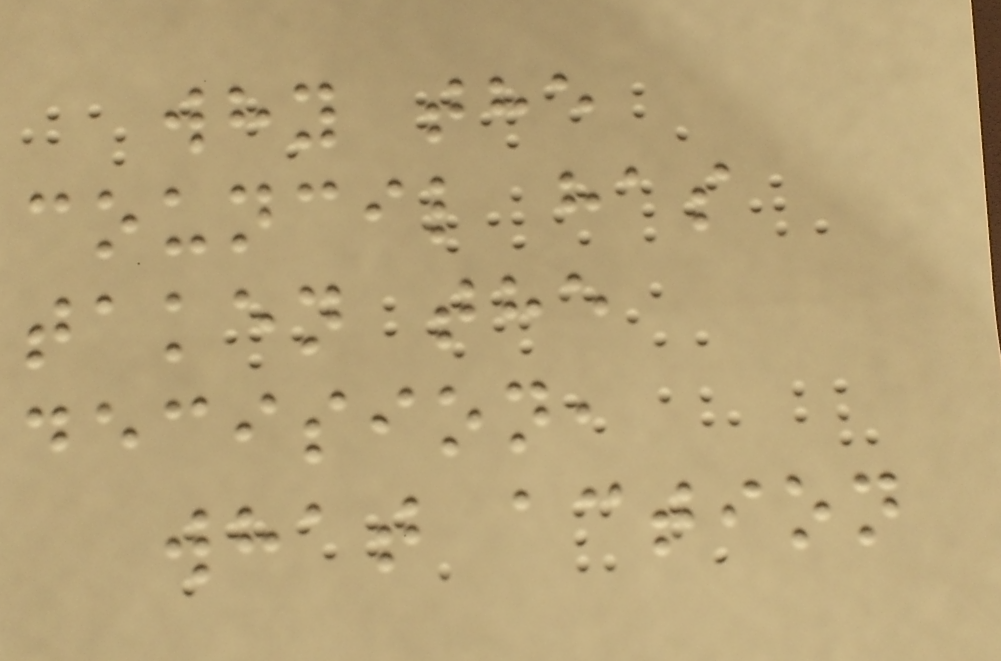why the
council has
taken the
decision,
what action
